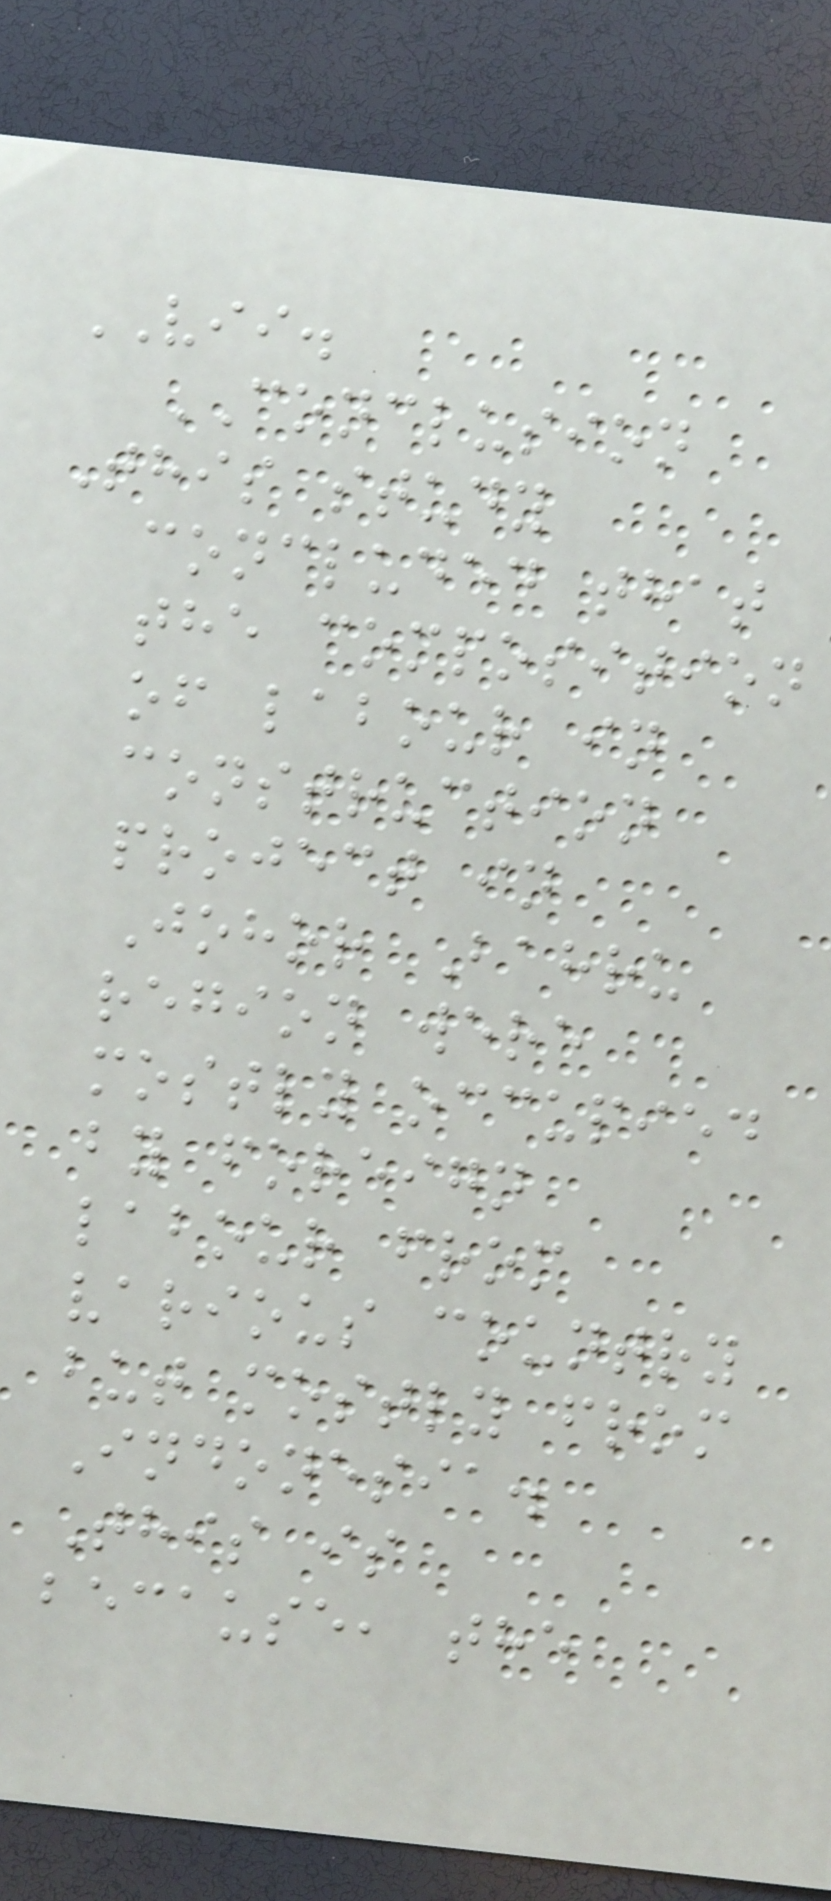VII.
CONCLUSION
This study
concluded that
the composition
of labour in
construction
project in
Johor Bahru
region were
mostly occupied
by foreign
labour from
various country
but mostly from
Indonesia.
This is
because, the
